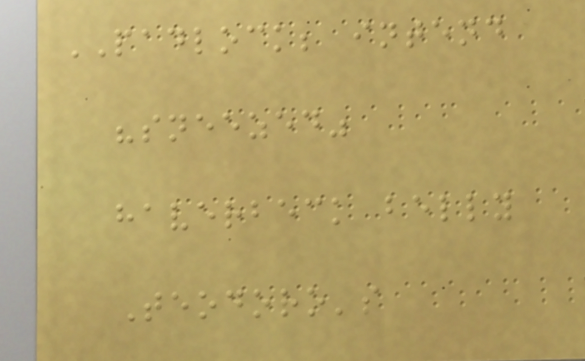PADLOCK; intend
"sneezed"
haverbeck belly
Teodoro's
